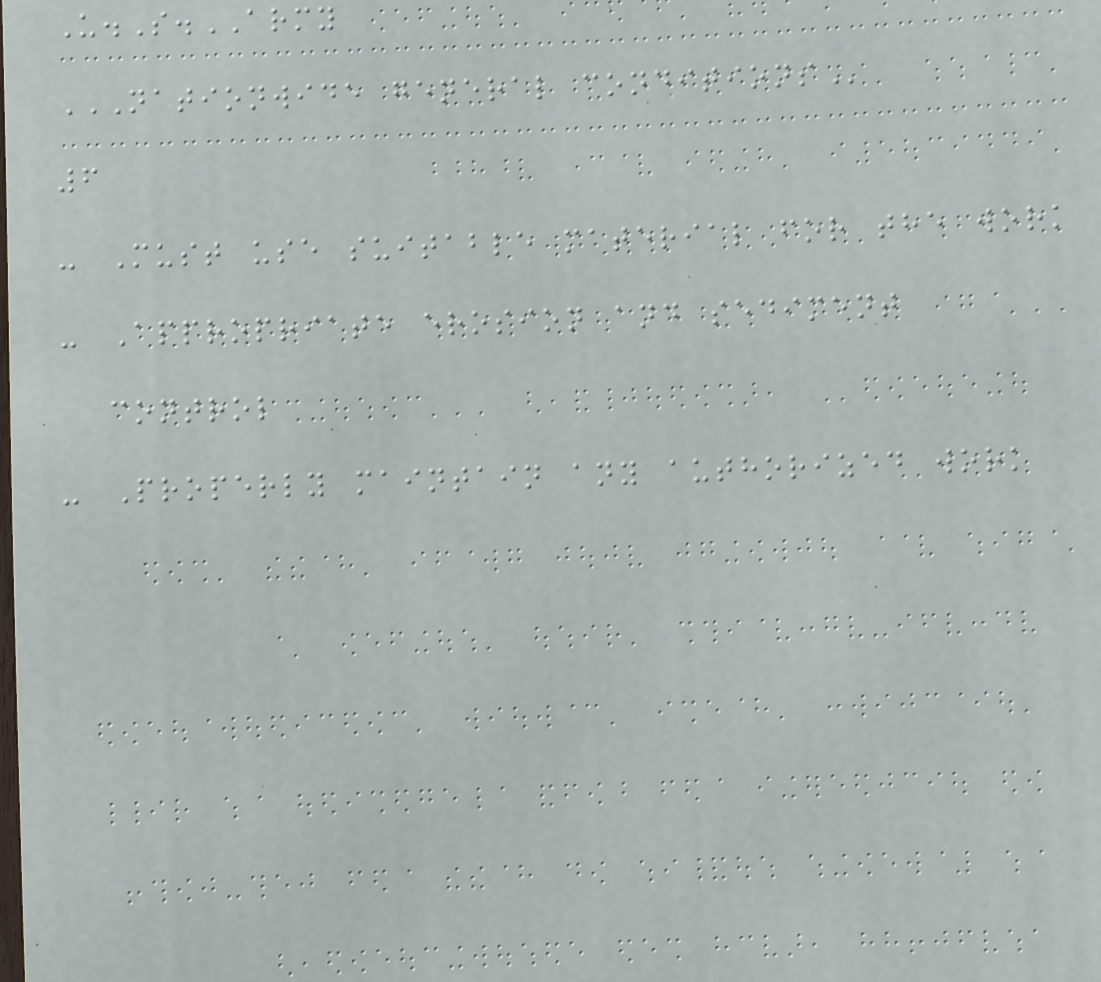U.S.ARMY
NATIONWIDE GENERAL CONDITIONS
6
- Must use suitable material for the work
- Appropriate erosion and sediment
control
- Properly maintain any authorized work
